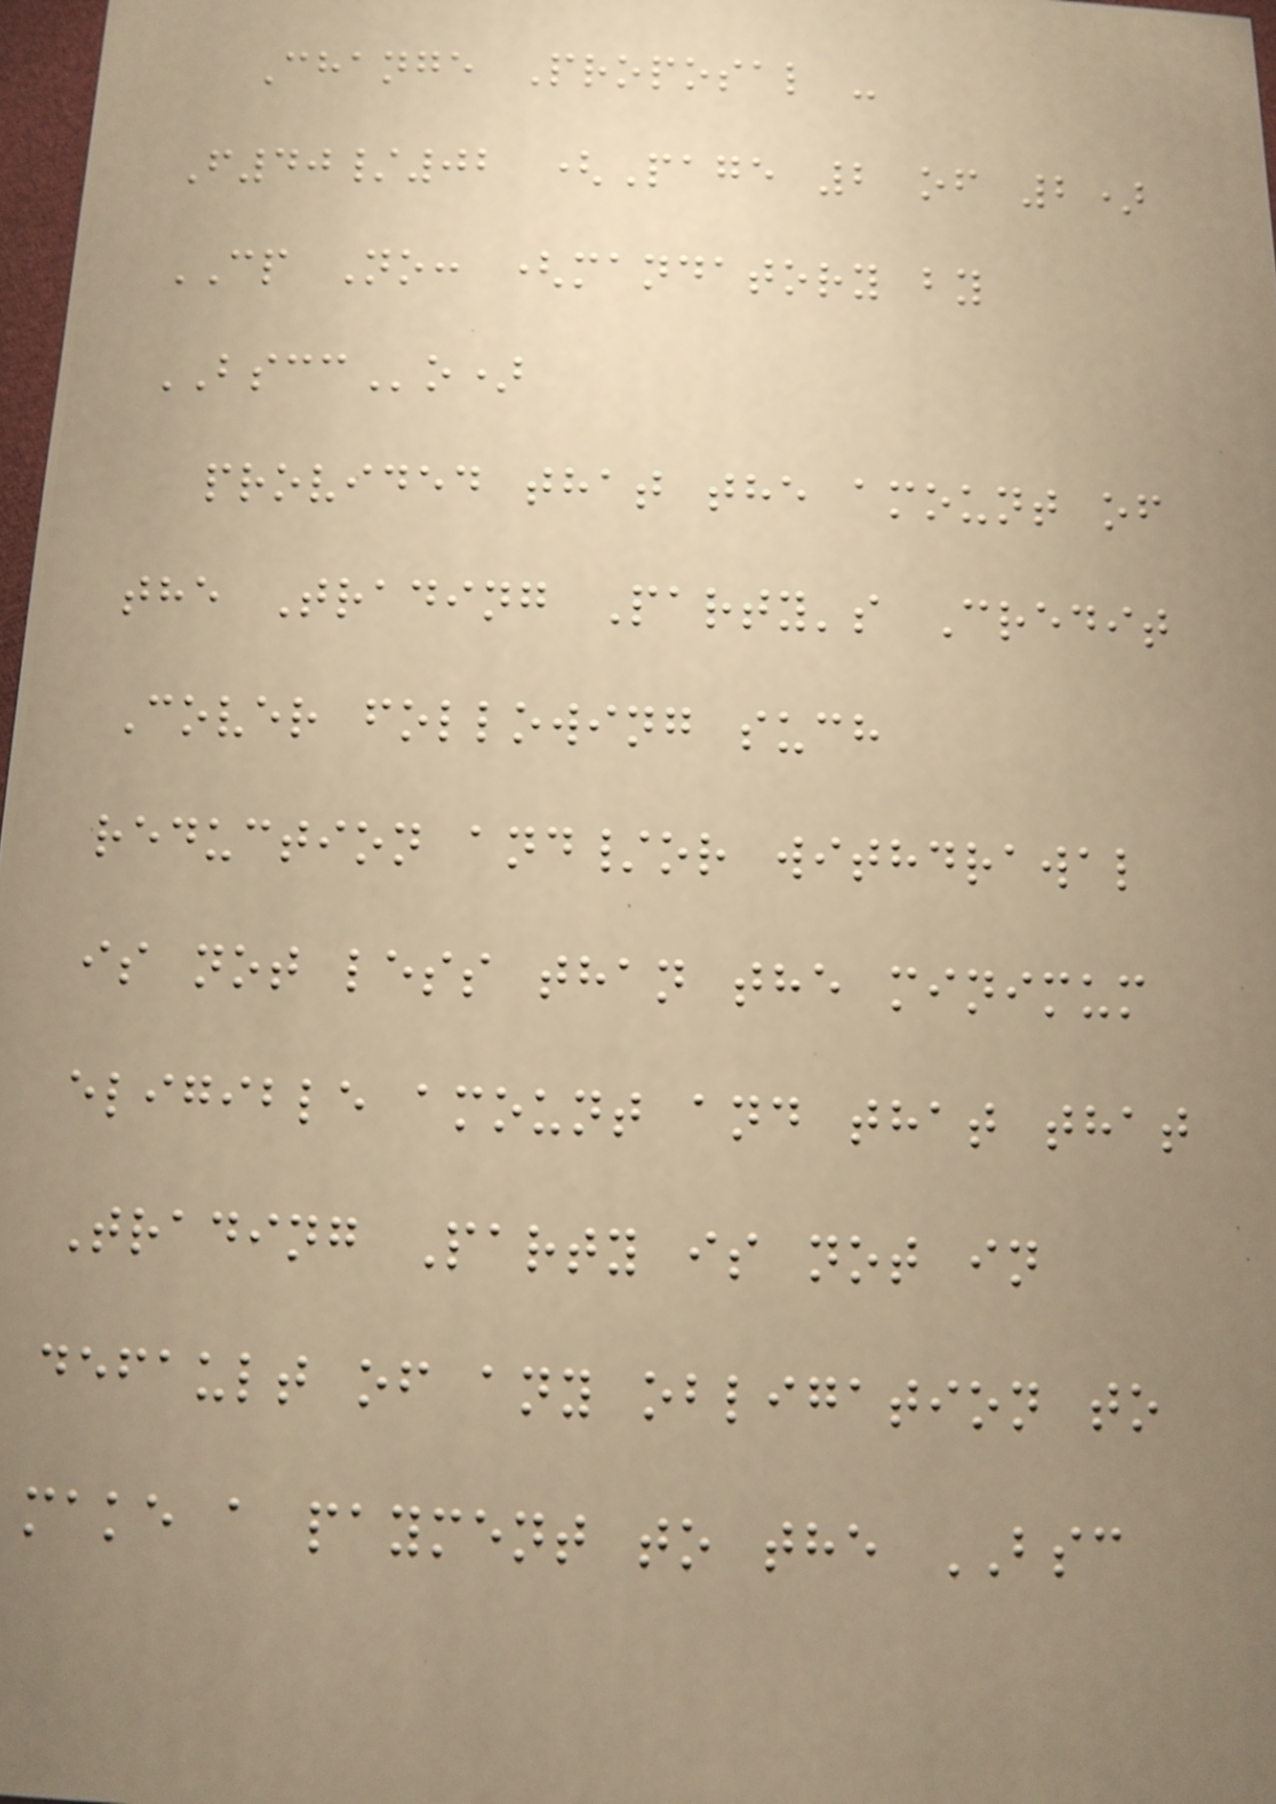Change Proposal -
F40/02 (Page 2 of 2)
CP No: (mandatory by
BSCCo)
provided that the amount of
the Trading Party's Credit
Cover following such
reduction and/or withdrawal
is not less than the minimum
eligible amount and that that
Trading Party is not in
default of any obligation to
make a payment to the BSC
